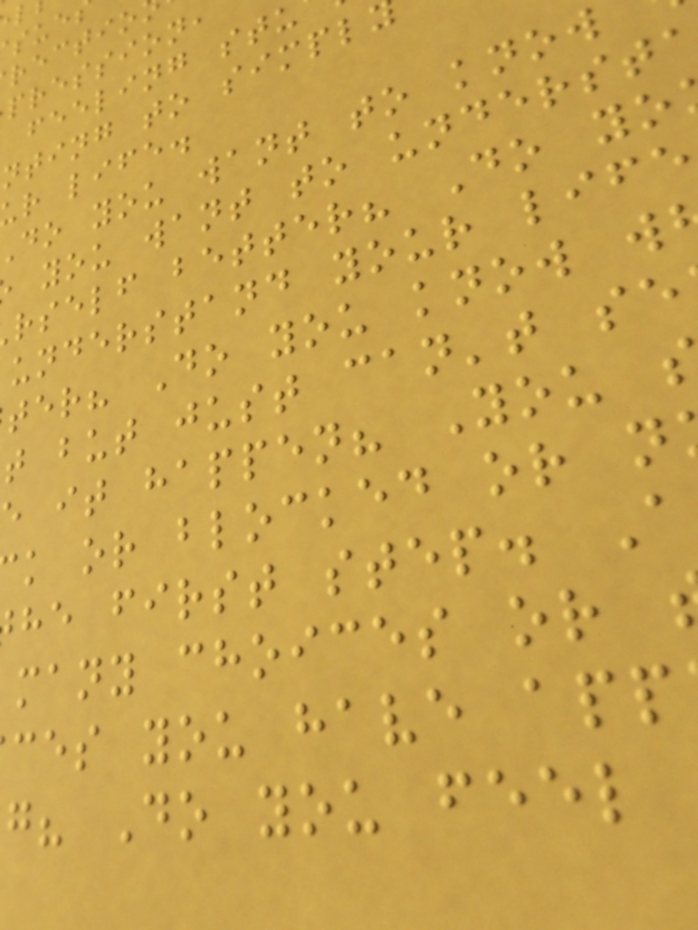pression,
feeling stu
nting to simpl
r life.
do you want to know
you want to underst
rself better? Do yo
understand your life
ter? Do you know w
t but just can't se
e it happen? You
k or blocked or n
he first step. A
many choices or
ces you have app
g? Do you feel
